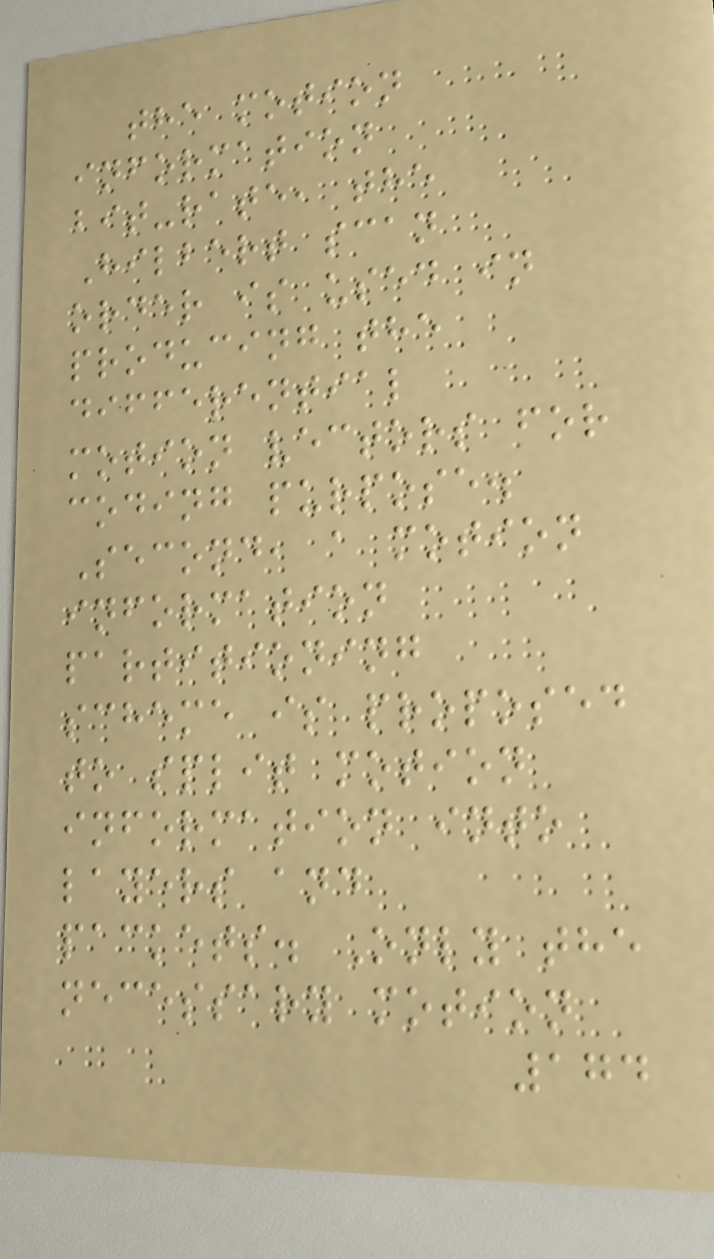the motion
information
bit-rate, the
Hilbert scan
order is used in
producing the
differential
motion vectors for
coding purpose.
Second, a motion
information
partitioning
scheme is proposed
to split motion
information into
layers and
packets. Only the
necessary motion
174
